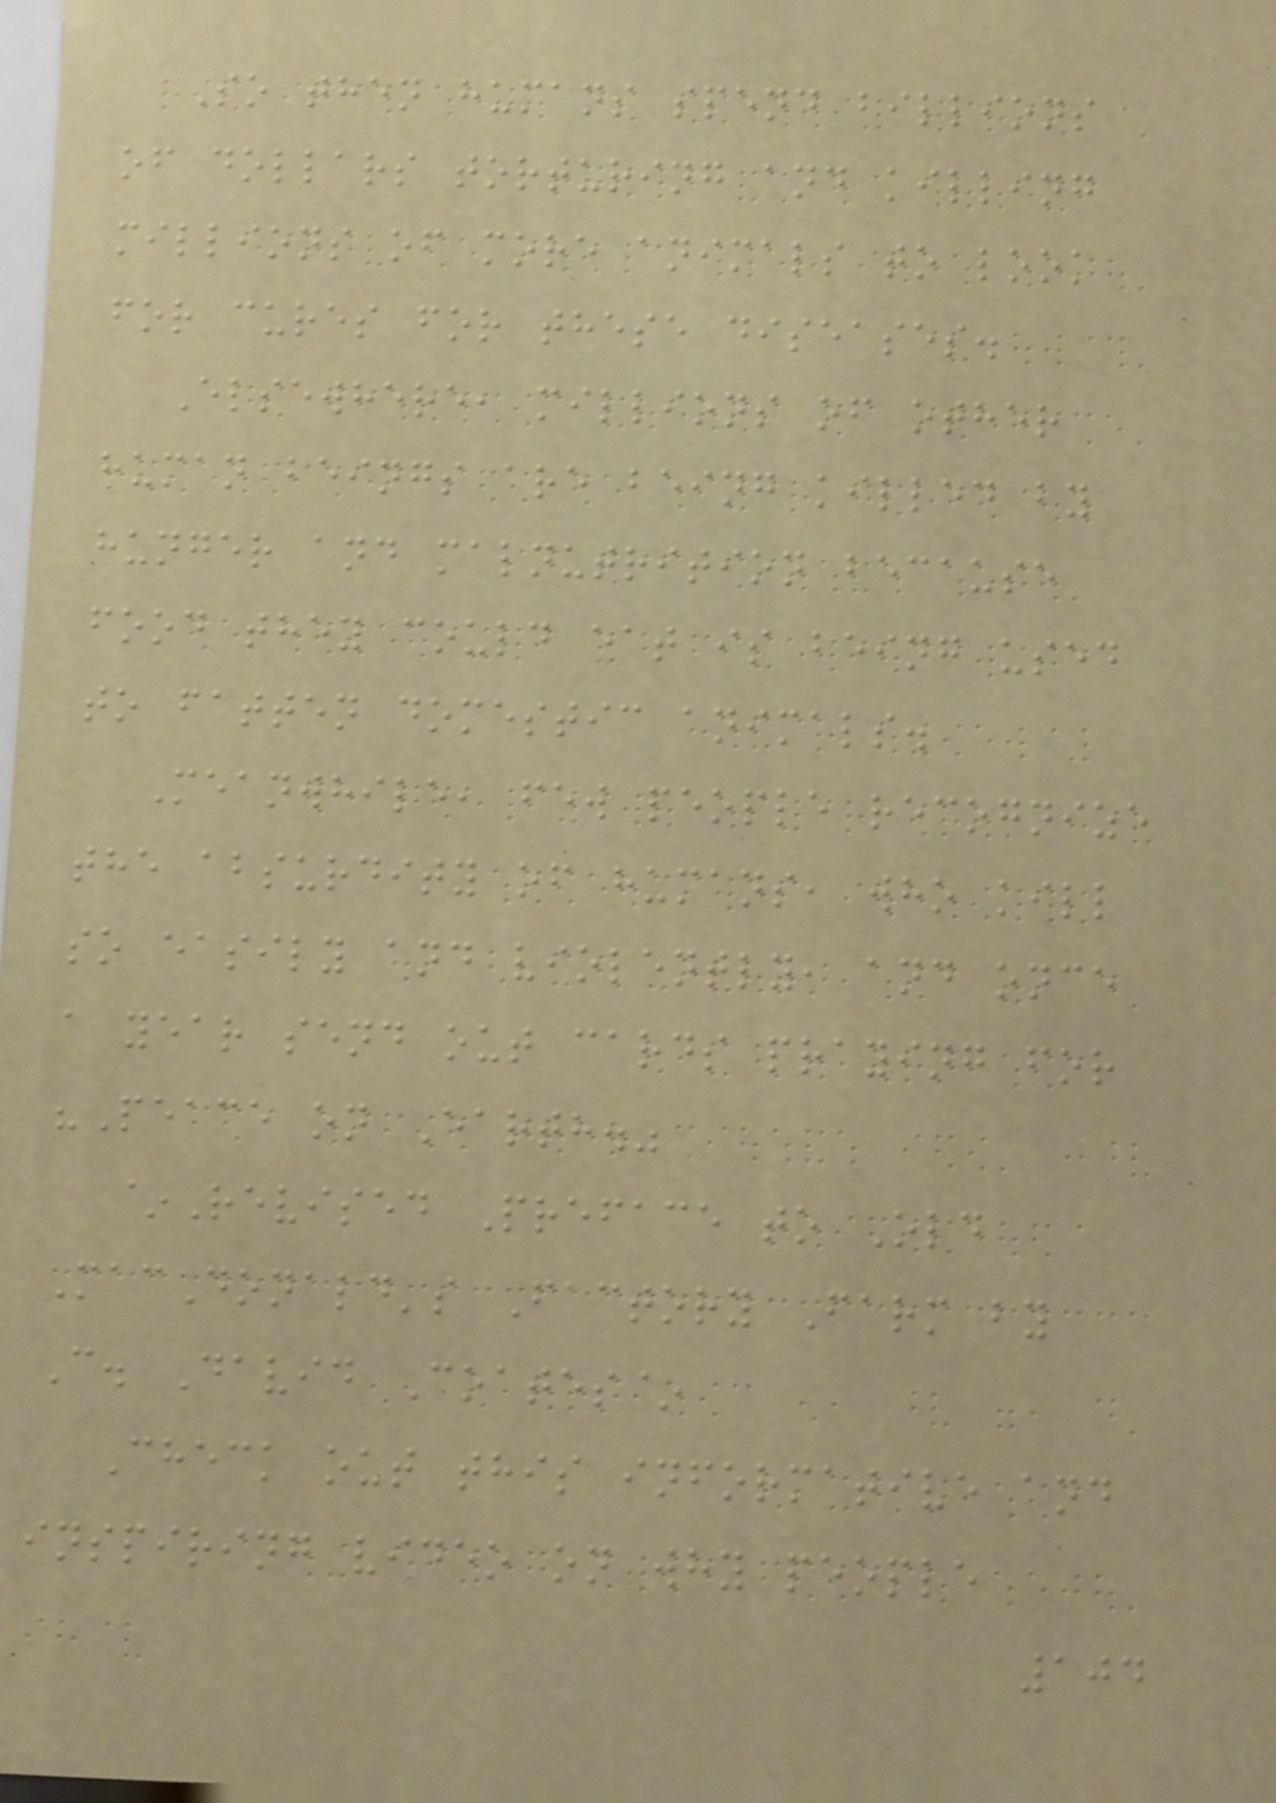So then humans spend billions
of dollars torturing and killing
millions of more animals to look
for cures for these diseases.
Elsewhere, millions of other
human beings are being killed by
hunger and malnutrition because
food they could eat is being used
to fatten domestic animals.
Meanwhile, few people recognize
the absurdity of humans, who kill
so easily and violently, and once
a year send out cards praying for
"Peace on Earth."
~Revised Preface to Old
MacDonald's Factory Farm by
C. David Coates~
Check out this informative and
inspiring video on why people
104
